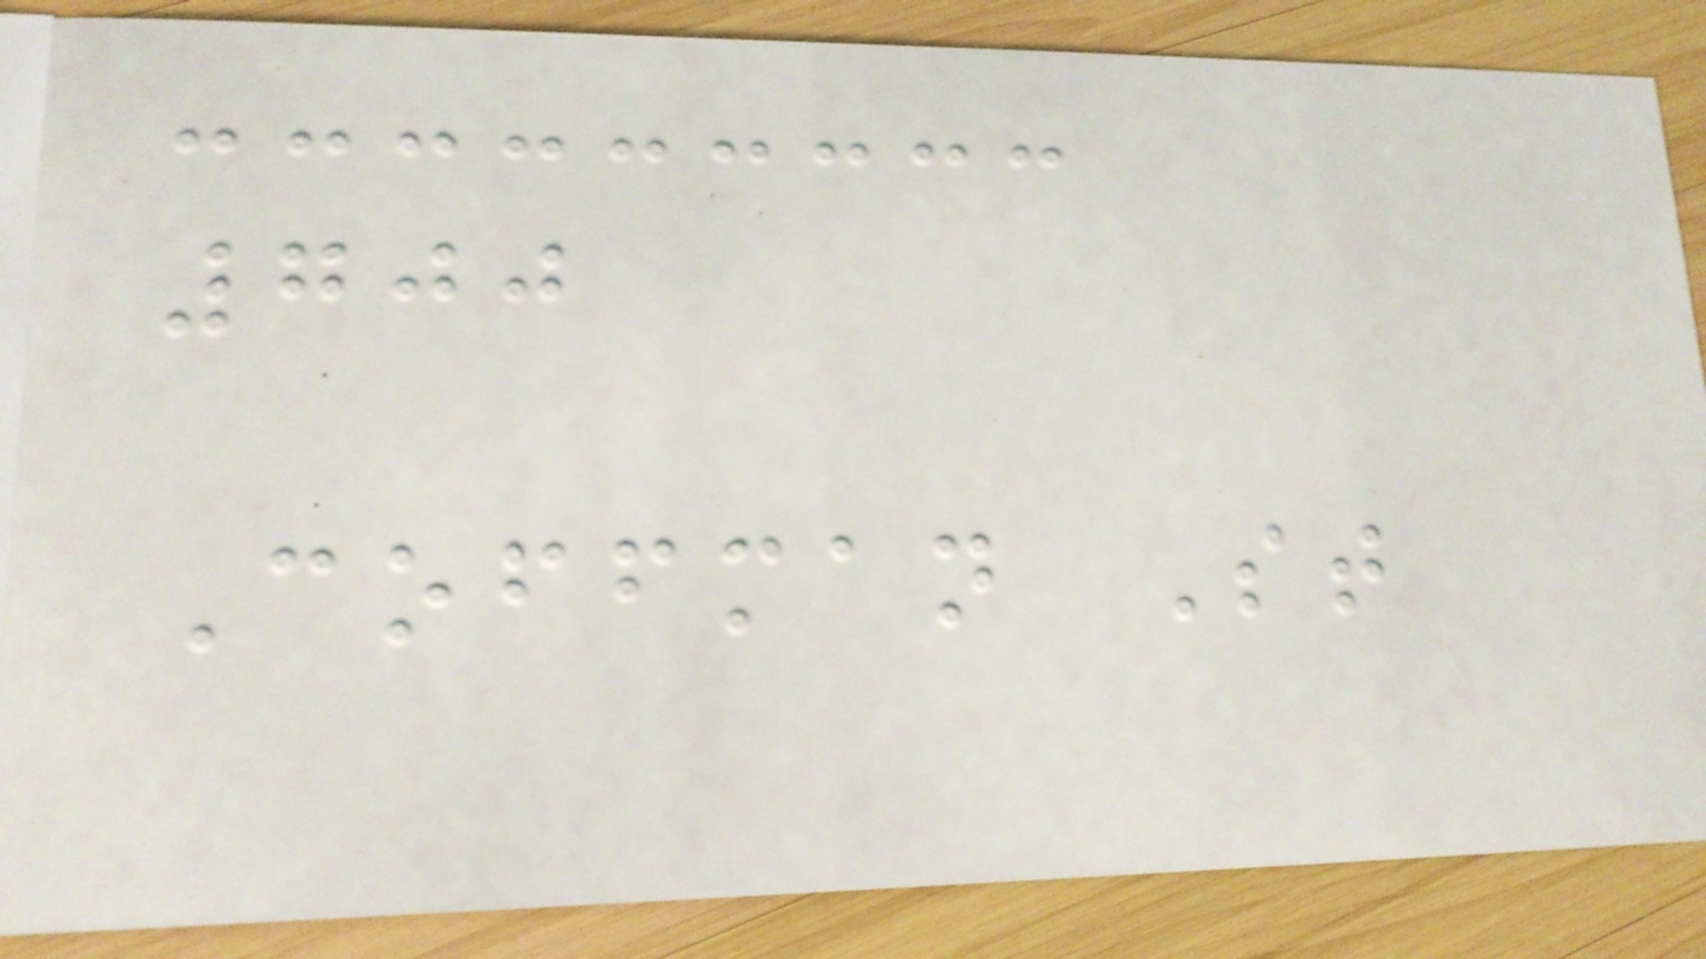700
Coffman St
